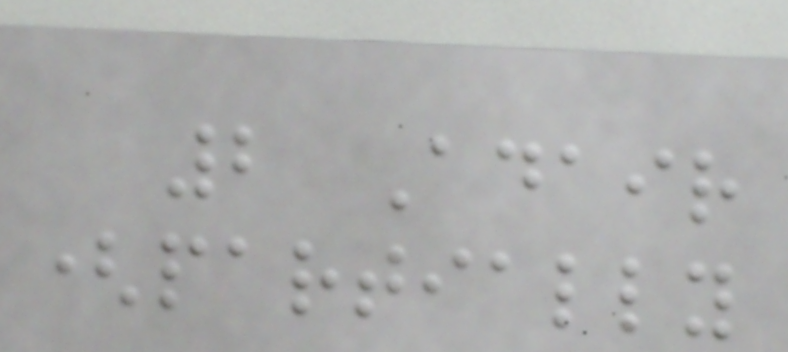2 Adair
(partially
